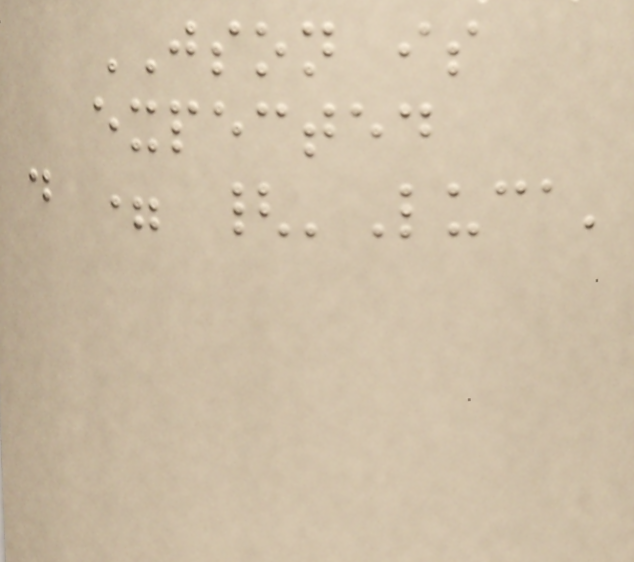JSON is
expected
d = {'Luca'
